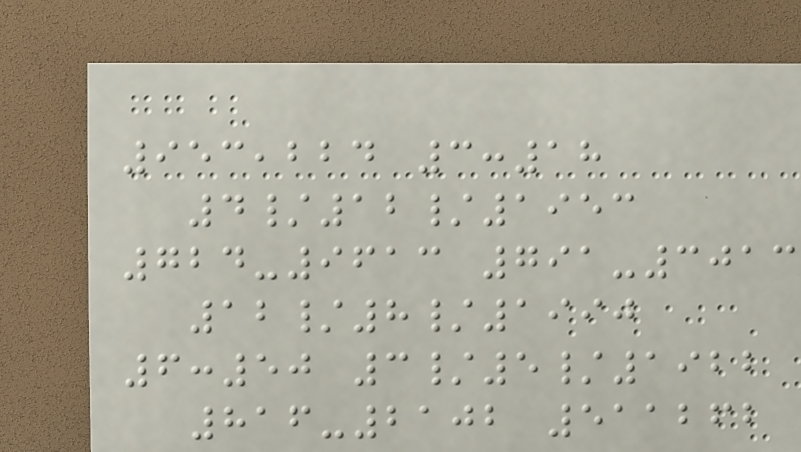953,224 3:18
4/12/1953
724-9613 791-3013
12/8/1990
6:50 3/5/1922
816-2102 511262
